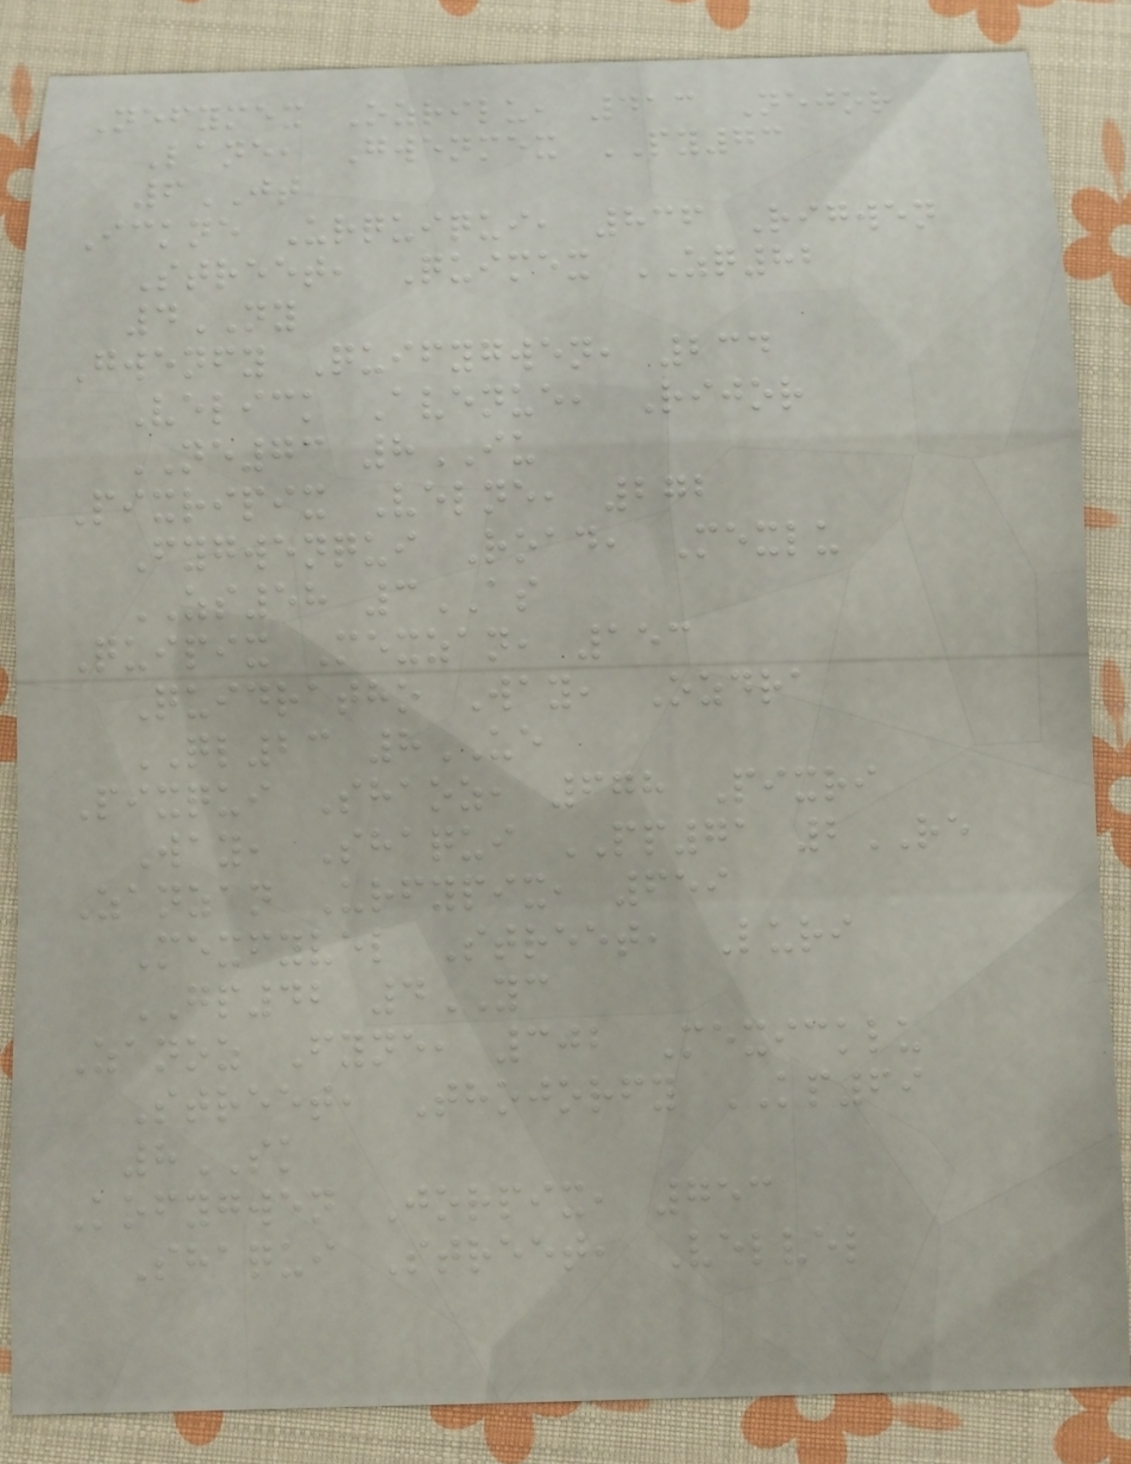Nefymex Ozrilu, 413 Nejor
Lane, Gwenmex PY73
6JT
Ickne Urquiqui, 836 Rigwen
Street, Quimex ZQ82
4NY
Gwenfy Quifygwen, 234
Velick Avenue, Rijor
NE73 8IU
Pixripix Velne, 272
Fygwenqui Road, Mexlu
ZS58 3AS
Quipix Mexzan, 153
Quidratho Way, Ozdra
QL23 8UE
Pixqui Shaoz, 678 Pixri
Way, Shaqui PP71 2RE
Zanzan Urfypix, 659
Mexfyvel Street, Luri
GP42 4YC
Zanoz Fyne, 302 Mexicklu
Street, Thojorfy KP69
8SK
Kofygwen Jorpix, 753
Shaqui Street, Velvel
